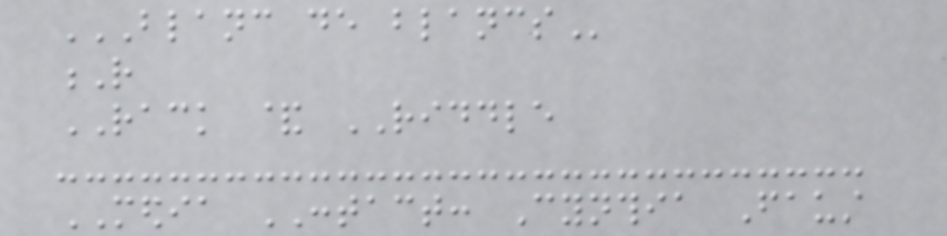BLANC DE BLANCS
R
RACK & RIDDLE
MEDIA CONTACT: Cynthia Faust
